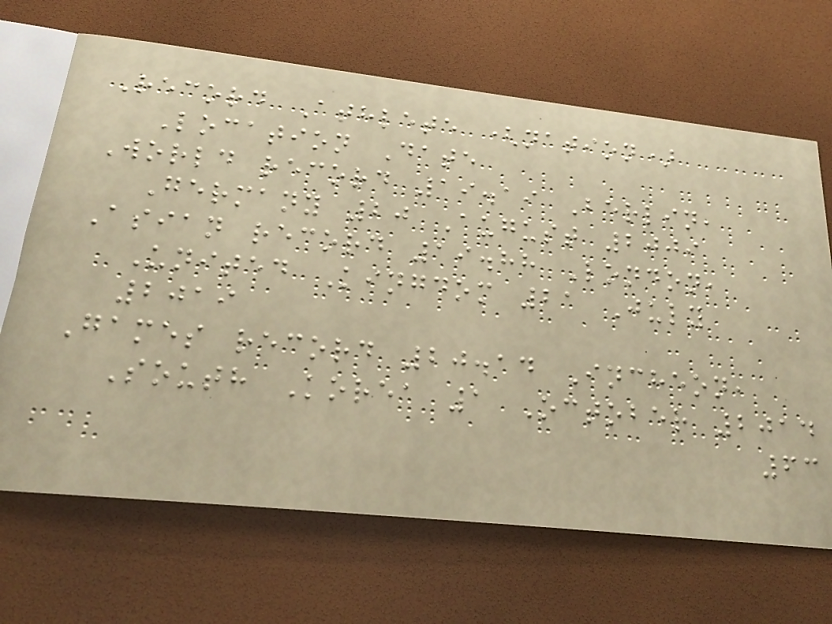Record Athlete (nation)
Location Date
World record 19.19 Berlin,
Germany 20 August 2009
Asian record 19.88 London,
United Kingdom 21 July
2019
Games record 20.14 Incheon,
South Korea 1 October 2014
63
